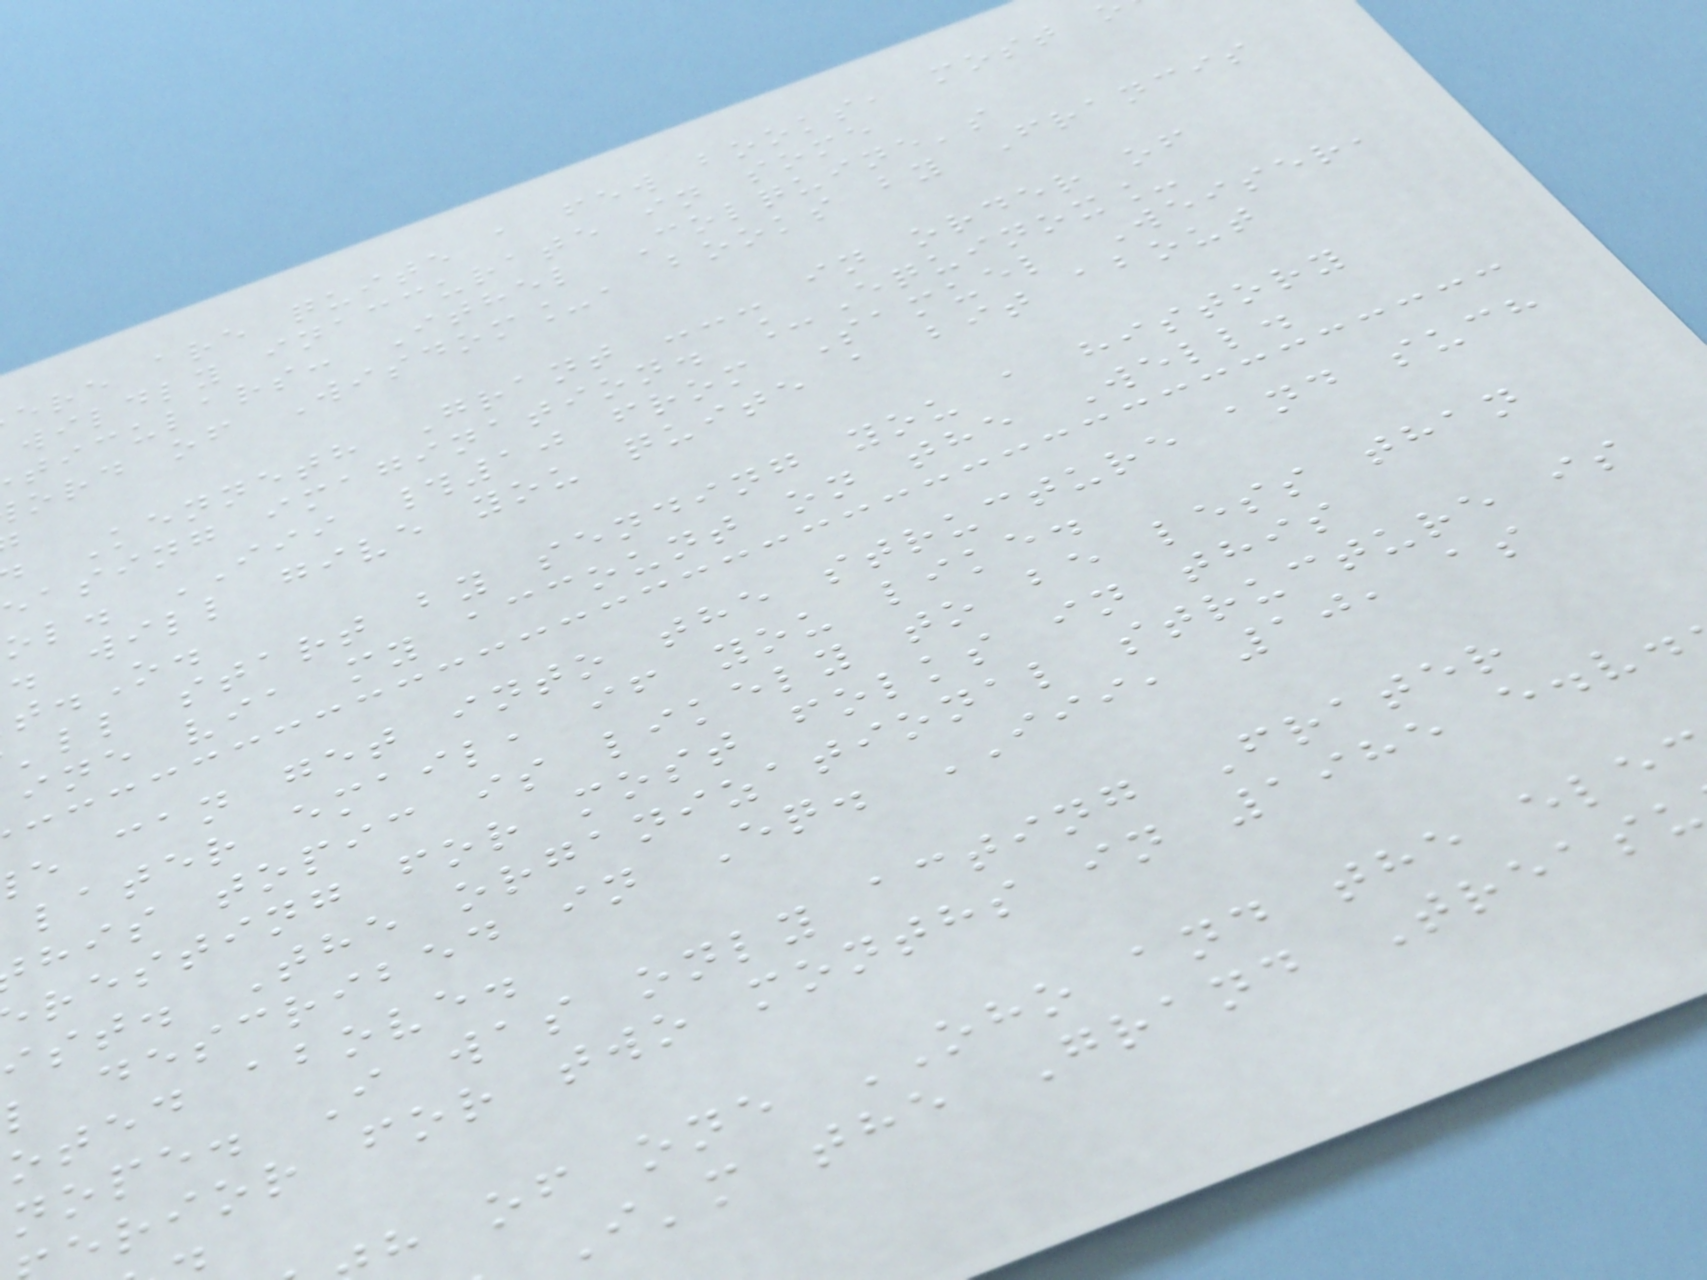ere are quite a few books, most
wildly inaccurate in some
ticulars: Ithel Colquine's
ord of Wisdom_, books by Francis
Kenneth Grant --- in order of
easing imagination. _Equinox_
ol. III #10 from Samuel Weiser,
. will give you quite a bit about
.O.
'll start by sending you a history
ine via my account on the Well.
e can get into the structure and such
later email, if you like.
his topic is likely to be less than
resting for most folks in this
ist. The organizational structure is
l described in Eq. III, 10, as
oted above.
nope. I was only acting Frater
erior for two months in 1985 e.v.
h of one OHO and the ele
I'm the Grand Treasu
